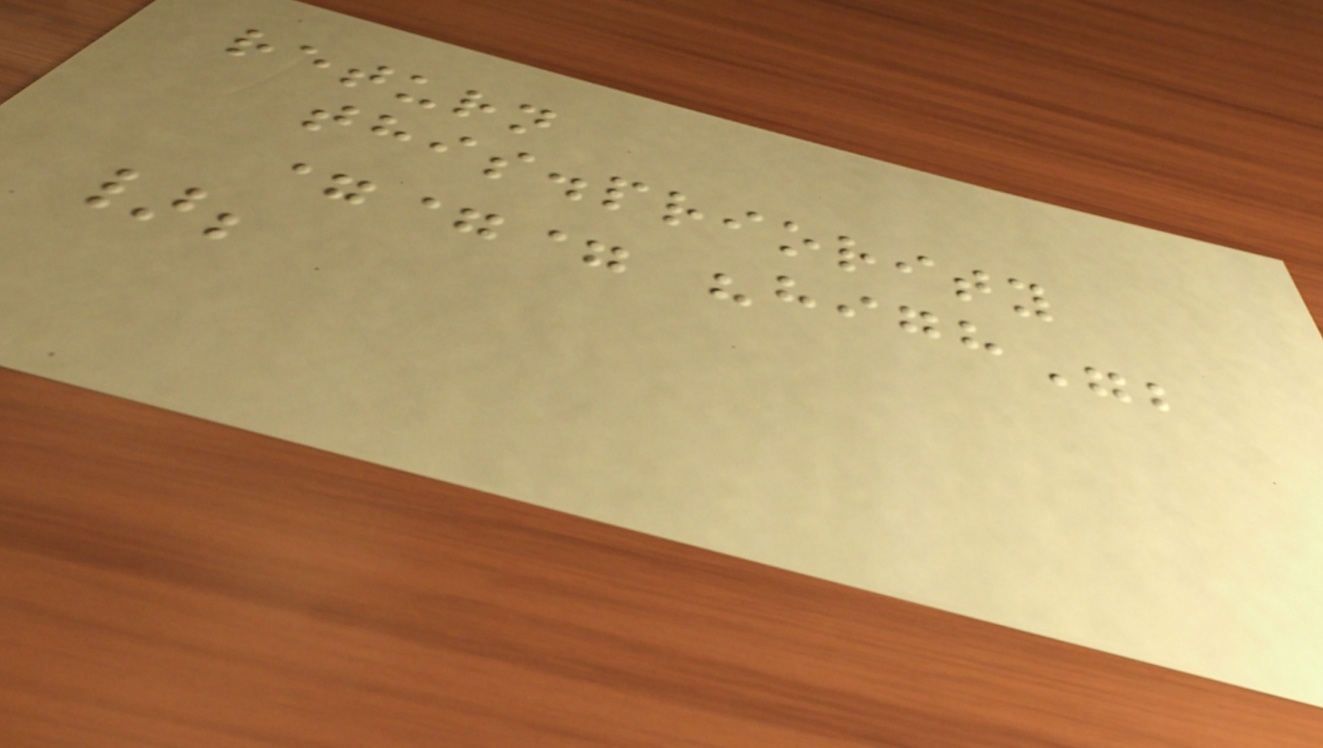return
this.priority
=== "high";
};
